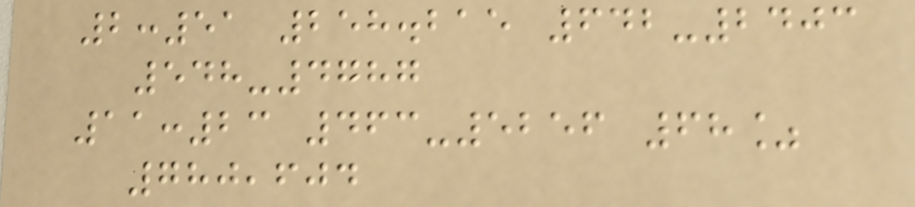2:51 258.215 642-2403
548-4787
11:23 463-5256 68%
780,604
